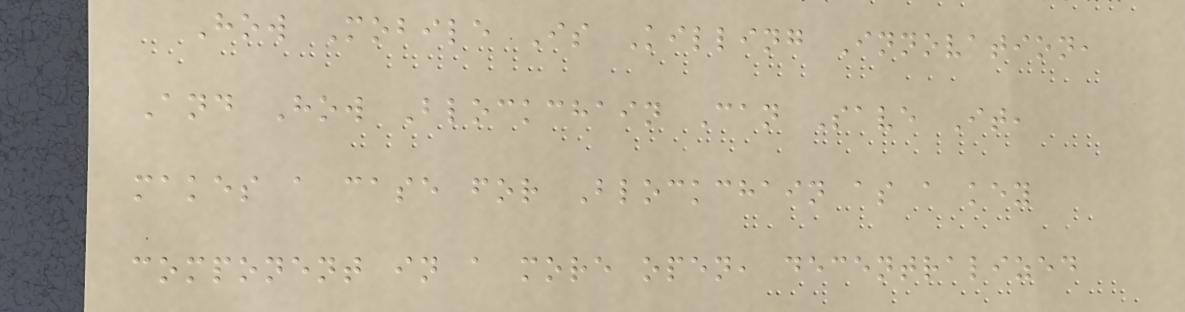How Mobile Is Killing Innovation,
And How Blockchain Can Save It,
makes a case for Blockchain as a key
component in a more open, decentralized
